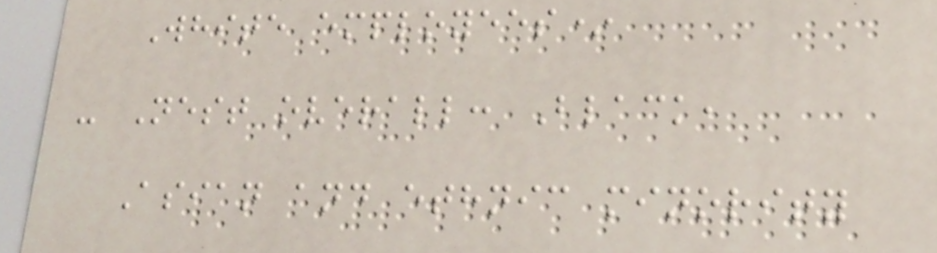White employees*
- Nest overall: Black,
Asian and ethnic minority
